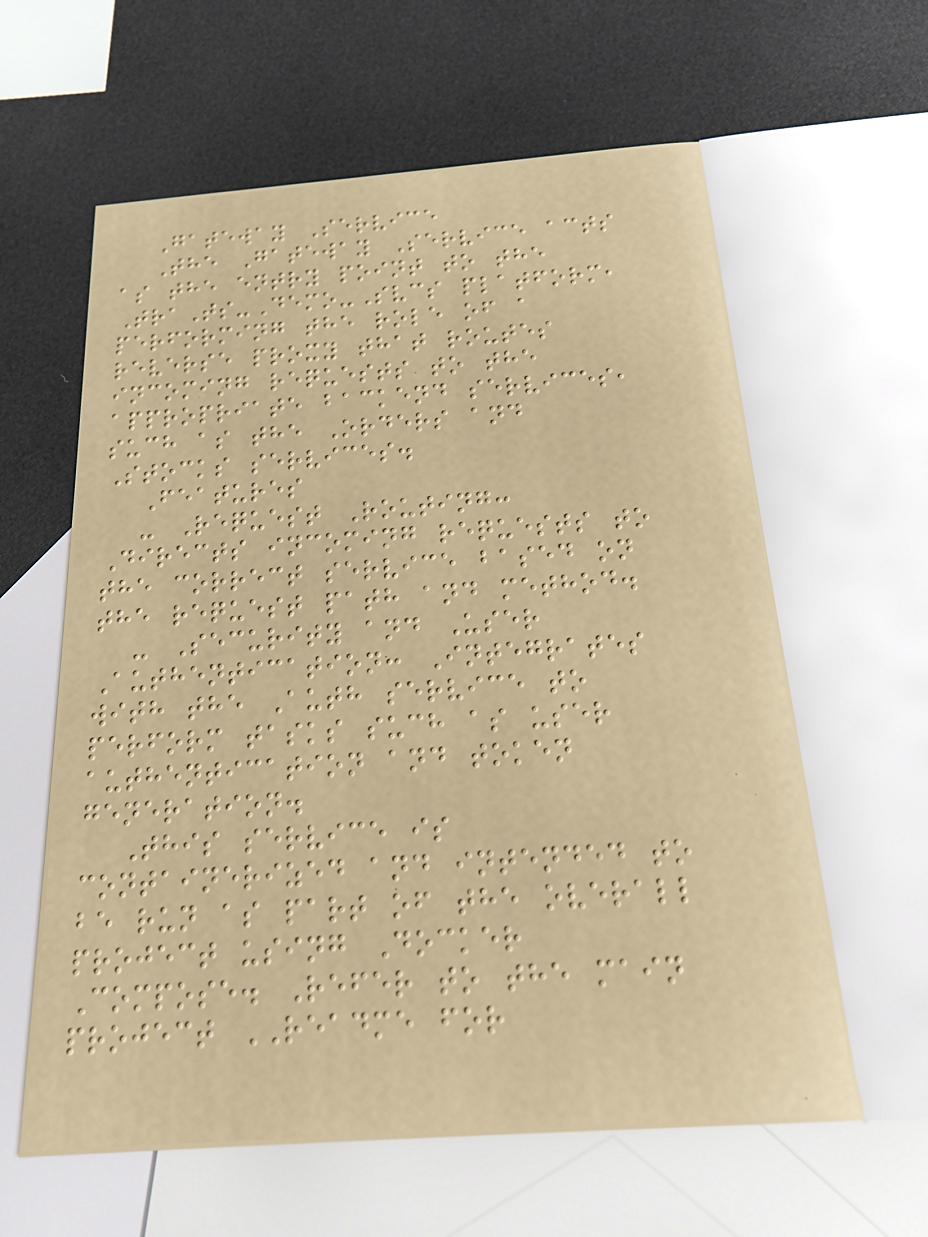Gateway Service
The Gateway Service acts
as the entry point to the
TraTs-Demo-Svcs platform,
performing the role of a
reverse proxy that routes
incoming requests to the
appropriate backend services,
such as the Orders and
Stocks services.
Features
- Request Routing:
Directs incoming requests to
the correct service based on
the request path and method.
- Security and User
Authentication: Integrates
with the Auth service to
perform tasks such as user
authentication and token
generation.
This service is
containerized and intended to
be run as part of the overall
project using Docker
Compose. Refer to the main
project README for
